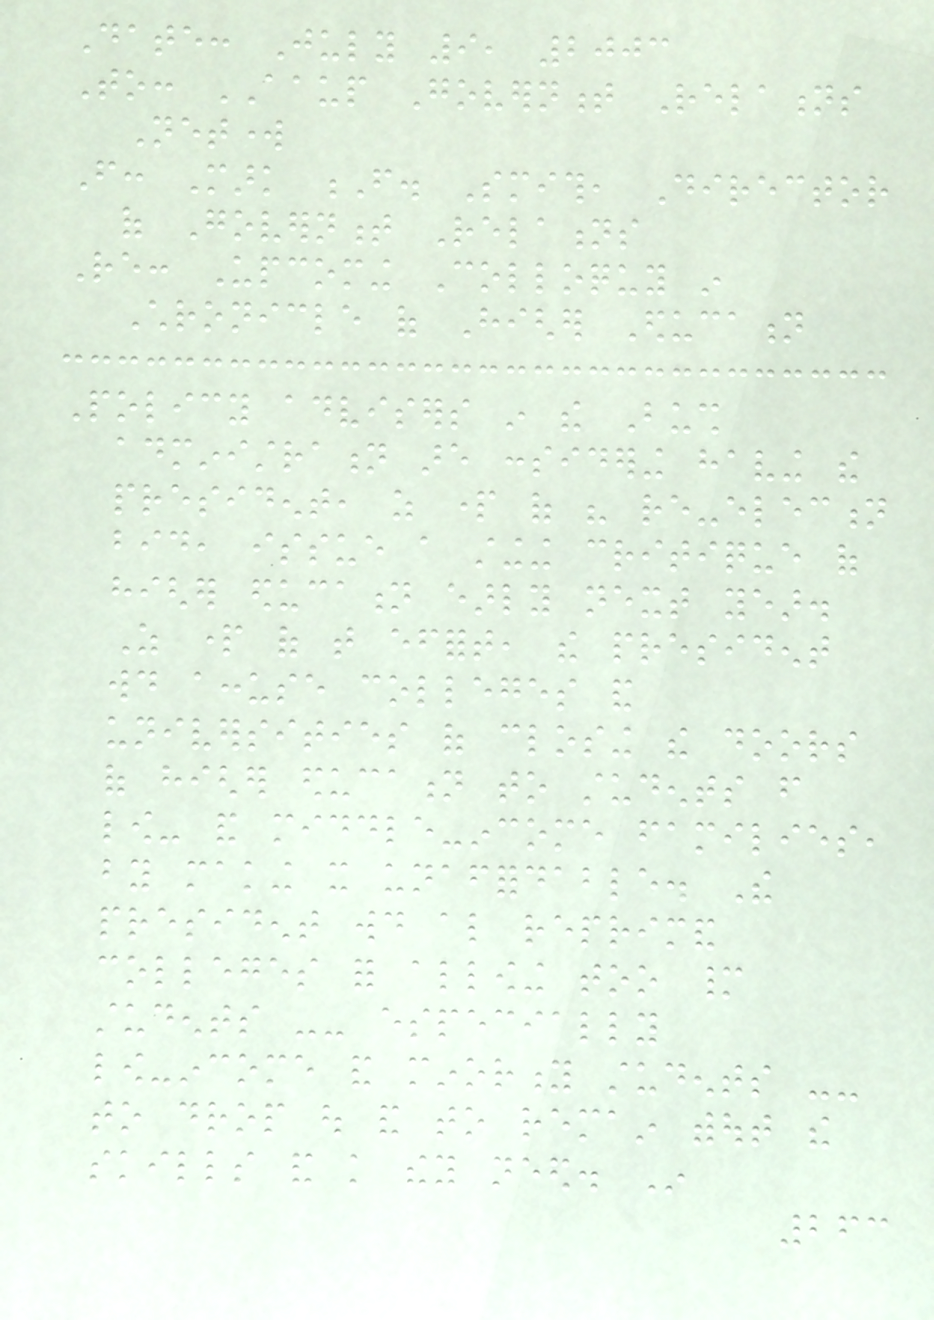Date: July 9, 2003
To: AAUP Government Relations
Network
From: Mark F. Smith, Director
of Government Relations
Re: Upcoming Colloquy in
Chronicle of Higher Education
Policy advisers in the Bush
administration are considering having the
president, as part of his re-election
bid, issue a stinging critique of
higher education early next year.
As part of that effort, the president
would accuse colleges and
universities of closing the doors
of higher education to students from
low- and middle-income families,
by making it unaffordable. The
president would also reprimand
colleges for allowing too many
students -- especially
low-income and minority students --
to drop out and to remain without the
skills and knowledge they need. In
263
